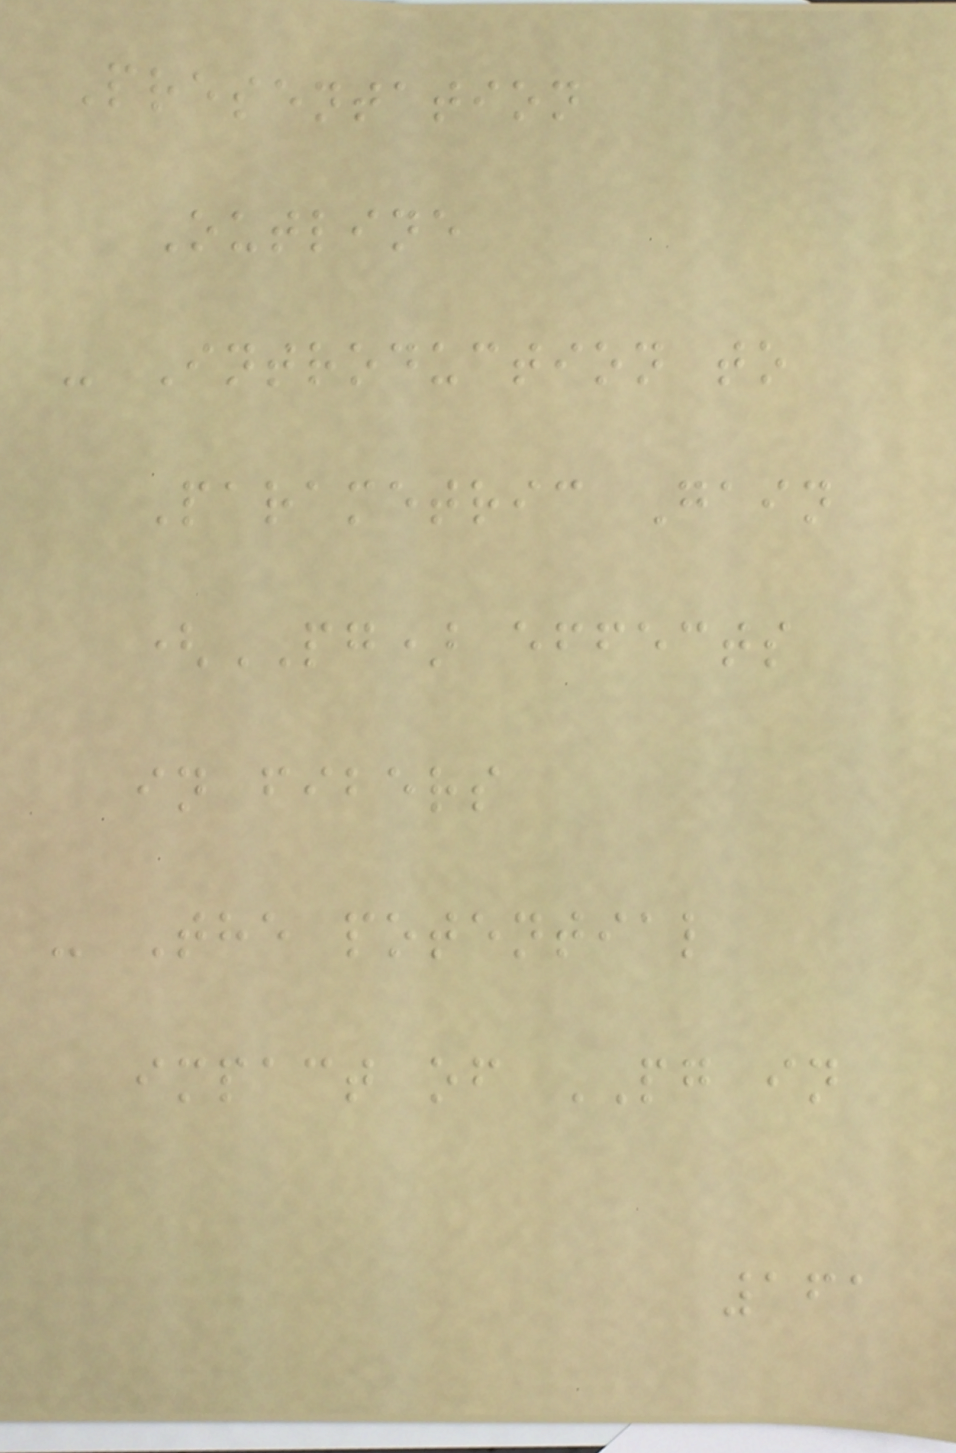Presentation
Outline
- Introduction to
Parametric Gain
(PG) effects
in fibers
- The potential
impact of PG in
161
